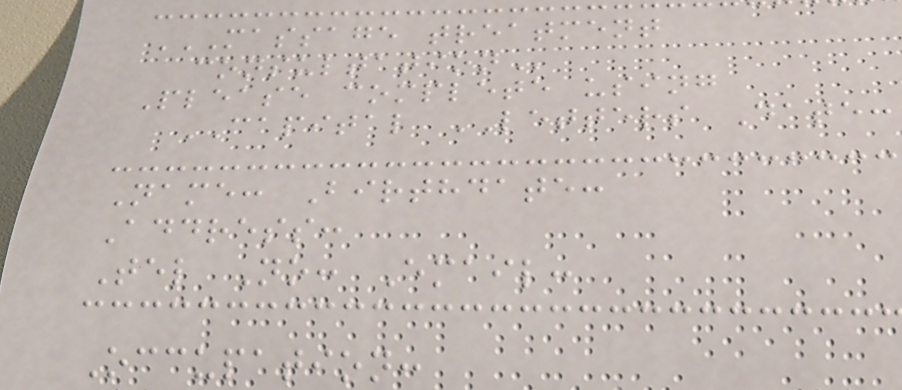MASSAGE TREATMENT
CONSULTATION
Please complete using
CAPITAL LETTERS Date:
Name: Birthdate:
Address:
Tel No: Email:
Occupation:
